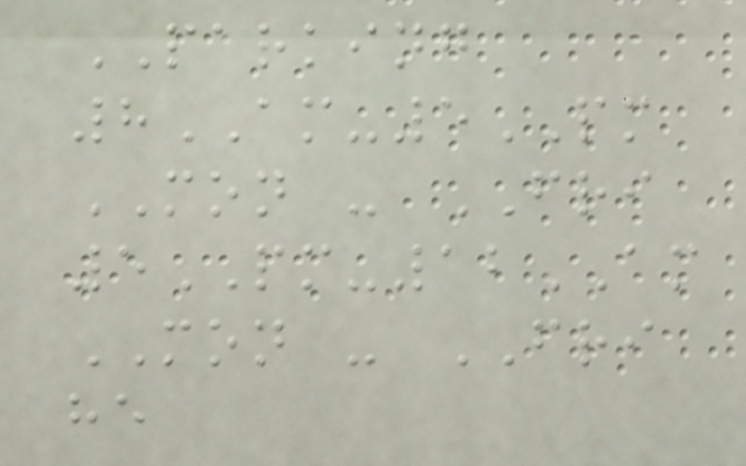PARKING
8AM-5PM
MON - FRI
5PM-12AM
MON - FRI
he
